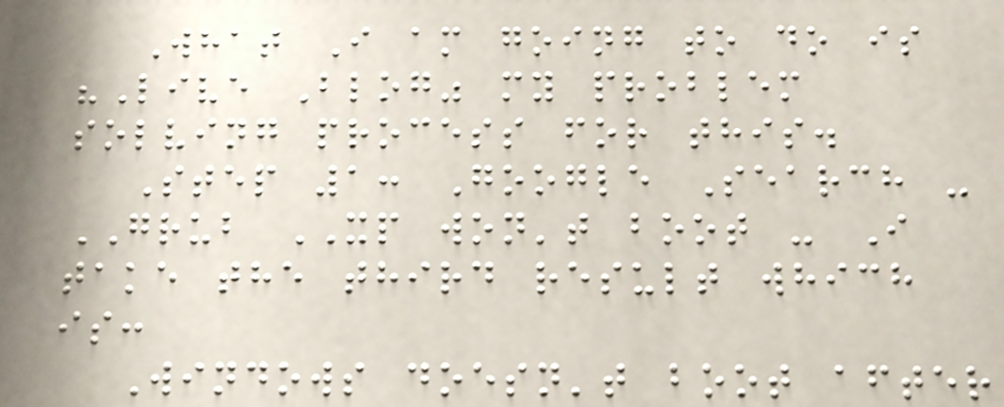What I am going to do is
"Live Blog" my problem
solving process for this.
Step 1: Google Search -
GRUB XP won't boot - I
take the third result which
is:
Windows doesn't boot after
